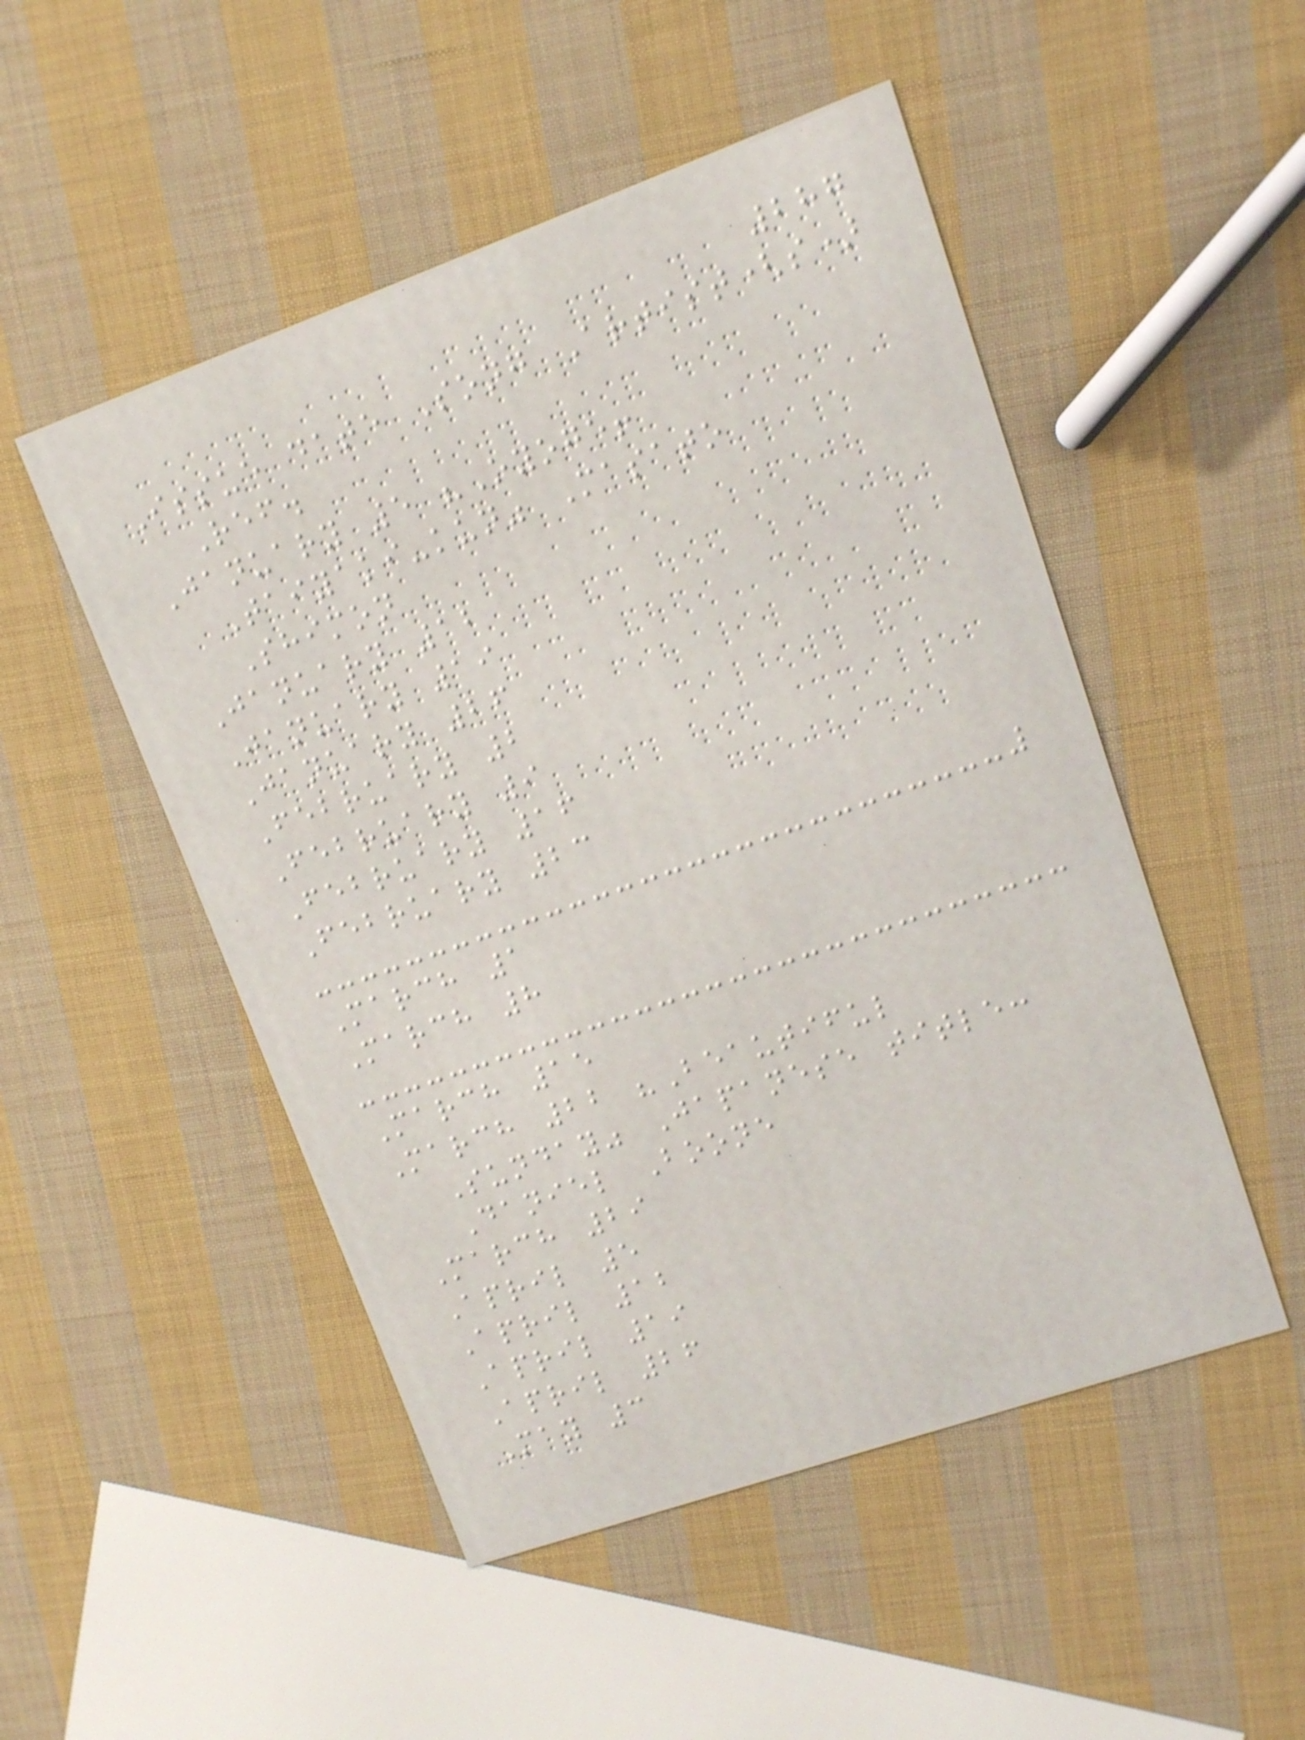287
Issue date Song Artist(s)
Ref.
January 5 "Oyoge!
Taiyaki-kun" Masato
Shimon
January 12
January 19
January 26
February 2
February 9
February 16
February 23
March 1
March 8
March 15
March 22 "Beautiful
Sunday" Japanese title:
Daniel Boone
March 29
April 5
April 12
April 19
April 26
May 3
